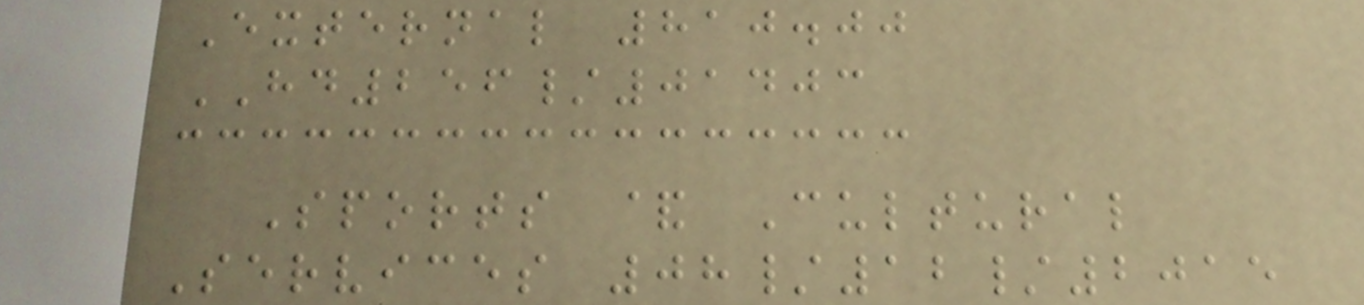External 810.00
HD256/01403
Sports & Cultural
Services 08/12/2015
